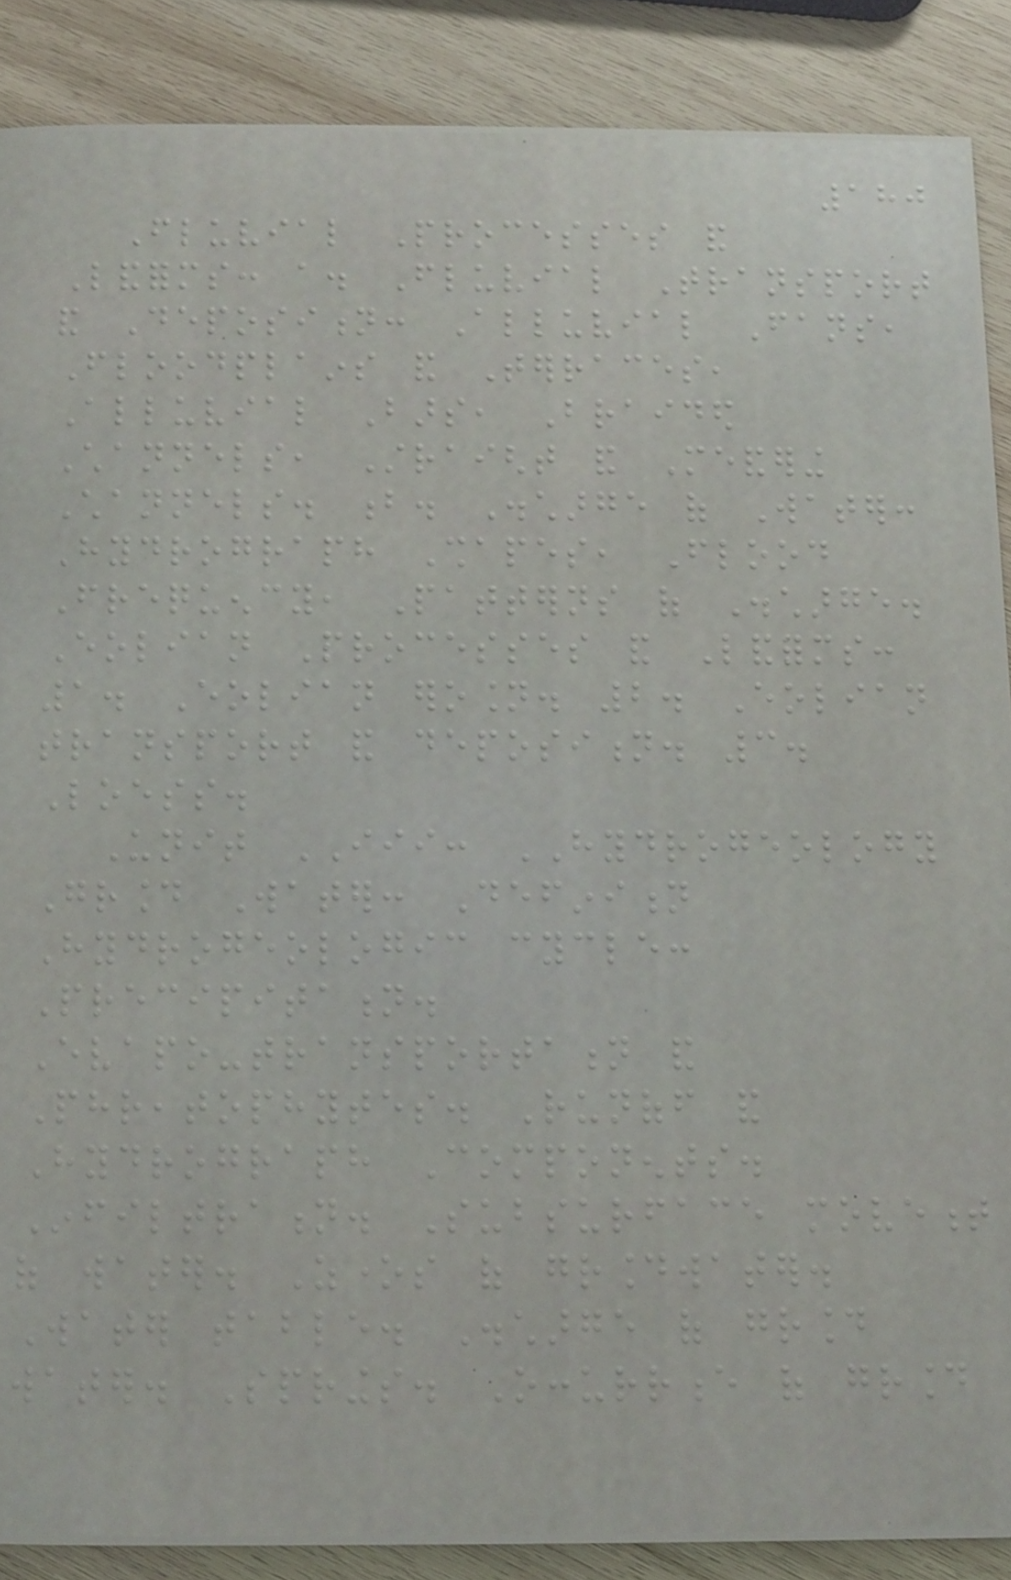180
Fluvial Processes and
Landforms: a. Fluvial Transport
and Deposition: Alluvial Fans,
Floodplains and Terraces,
Alluvial Bars, Braided
Channels, Straight and Meandering
Channels. b. Discharge of Water:
Hydrograph Shapes, Flood
Frequency, Patterns of Discharge.
Eolian Processes and Landforms:
1. Eolian erosion. 2. Eolian
transport and deposition. 3.
Loess.
Unit III: HYDROGEOLOGY
Ground Water: Definition
Hydrogeologic cycle:
Precipitation.
Evapo-transportation and
Phreatophytes. Runoff and
Hydrograph Components.
Infiltration. Subsurface movement
of water. Zones of groundwater.
Water table. Discharge of ground
water. Springs. Occurrence of ground
